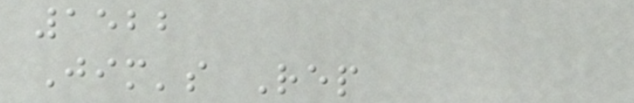1522
Jim's Rep
